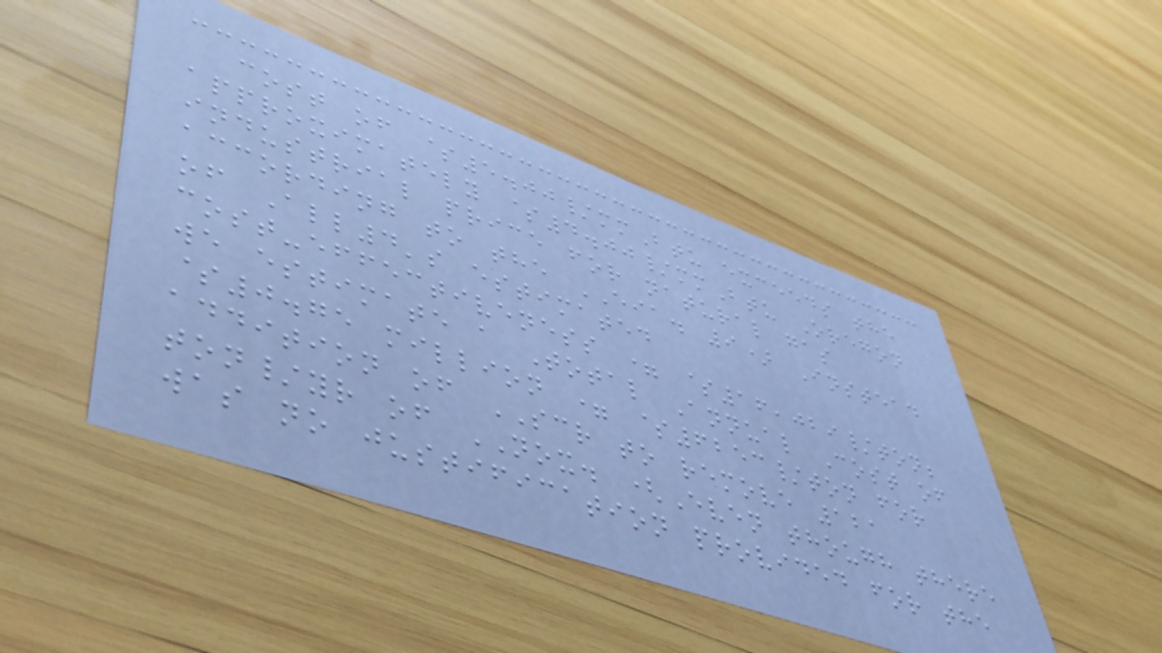cost of $5.00/mmBtu exceeds the
approximately $4.00/mmBtu Oregon
industrial price for natural gas
according to the EIA. 9) Instead
of All4's estimated
cost-effectiveness = $16,029/ton;
we estimate a Total Annual Cost of
$0.75 million = $6253/ton for
addition of SCR to remove 121
ton/yr of NOX. (Even though there
was no justification provided for the
